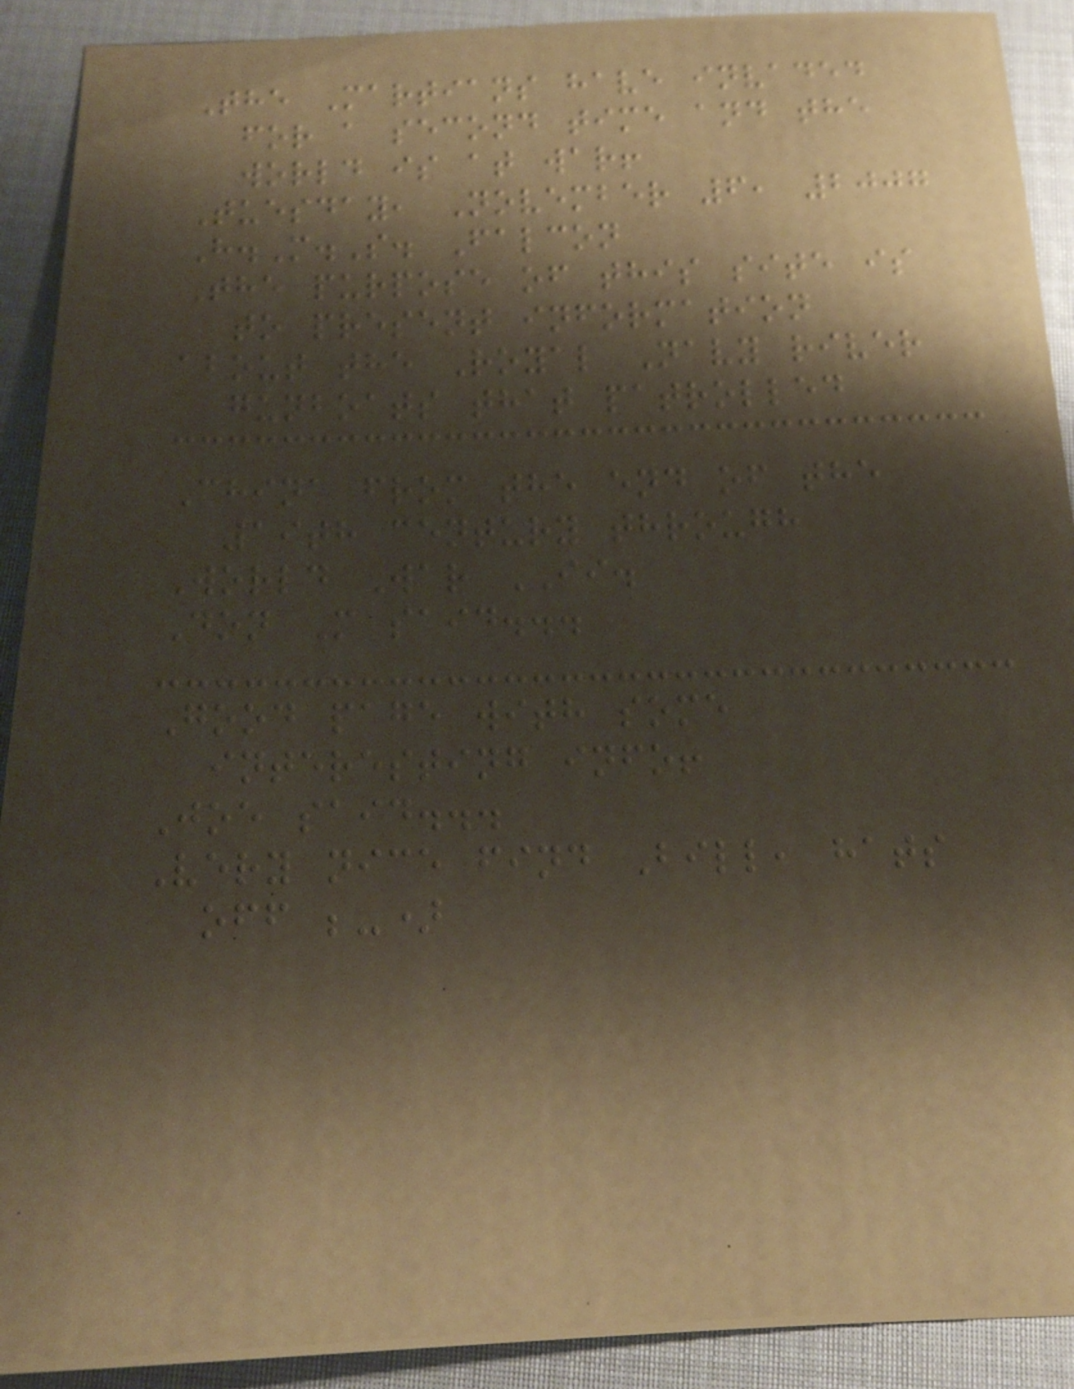The Martians have invaded
for a second time and the
world is at war!
Tuesday, November 6, 2007
H.M.S. Falcon
The purpose of this site is
to present information
about the Royal Navy river
gunboats that patrolled
China from the end of the
19th century through
World War II.
Don M said...
Good page with some
interesting info!
Joe said...
Very nice find Bill, hats
off ;-)
